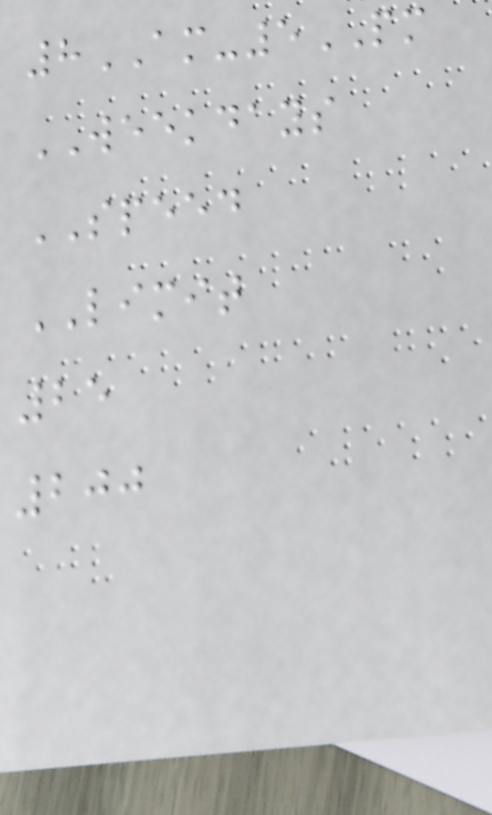8AM-5PM
WEEKDAYS
SPEED
LIMIT
25
200
